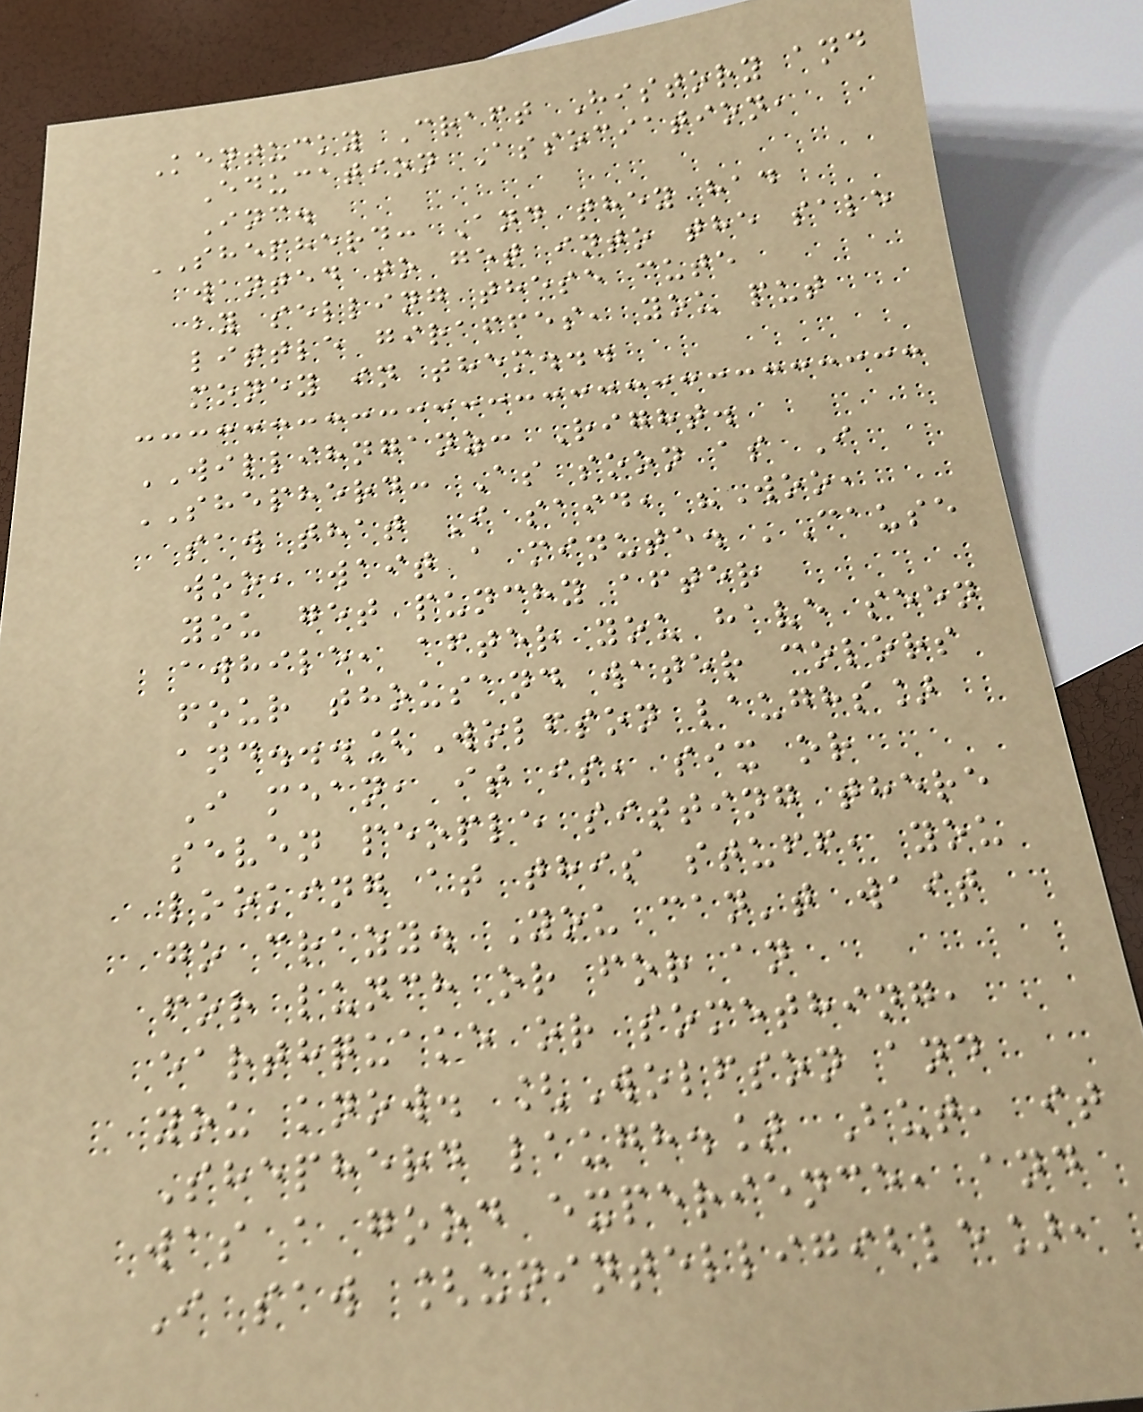Kentucky Craft History and
Education Association,
Inc.
SHEPHERD: And they had
wanted to get into the sale
by selling these cute
little giraffes, you put
money in them...
WILLIHNGANZ: Right.
SHEPHERD: As soon as I
saw that I said, "Woo,
woo, wait a minute. 'Cause
you get punchy after
awhile, after you have seen
four thousand water colors
and...[Wolfson laughs]
I mean, it is, six or
seven people sitting there
looking at this stuff, you
go crazy. You can't wait
for lunch or for an
earthquake or something,
you know. [Wolfson and
Shepherd laugh.] But, it
was a good experience, and
I saw [unintelligible],
